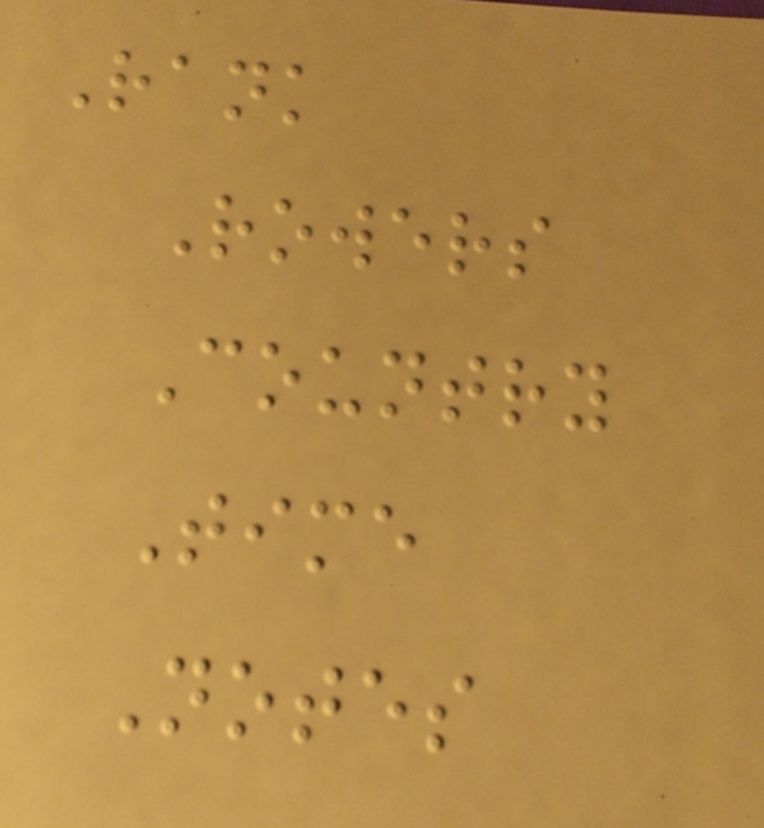Rank
Rowers
Country
Time
Notes
